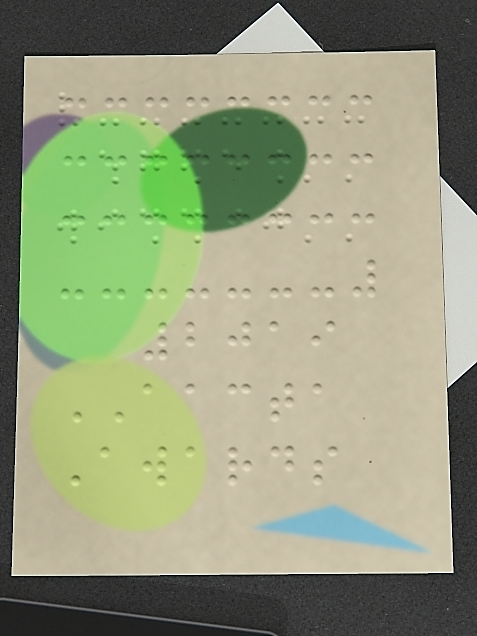2019
AACTA
Awards
